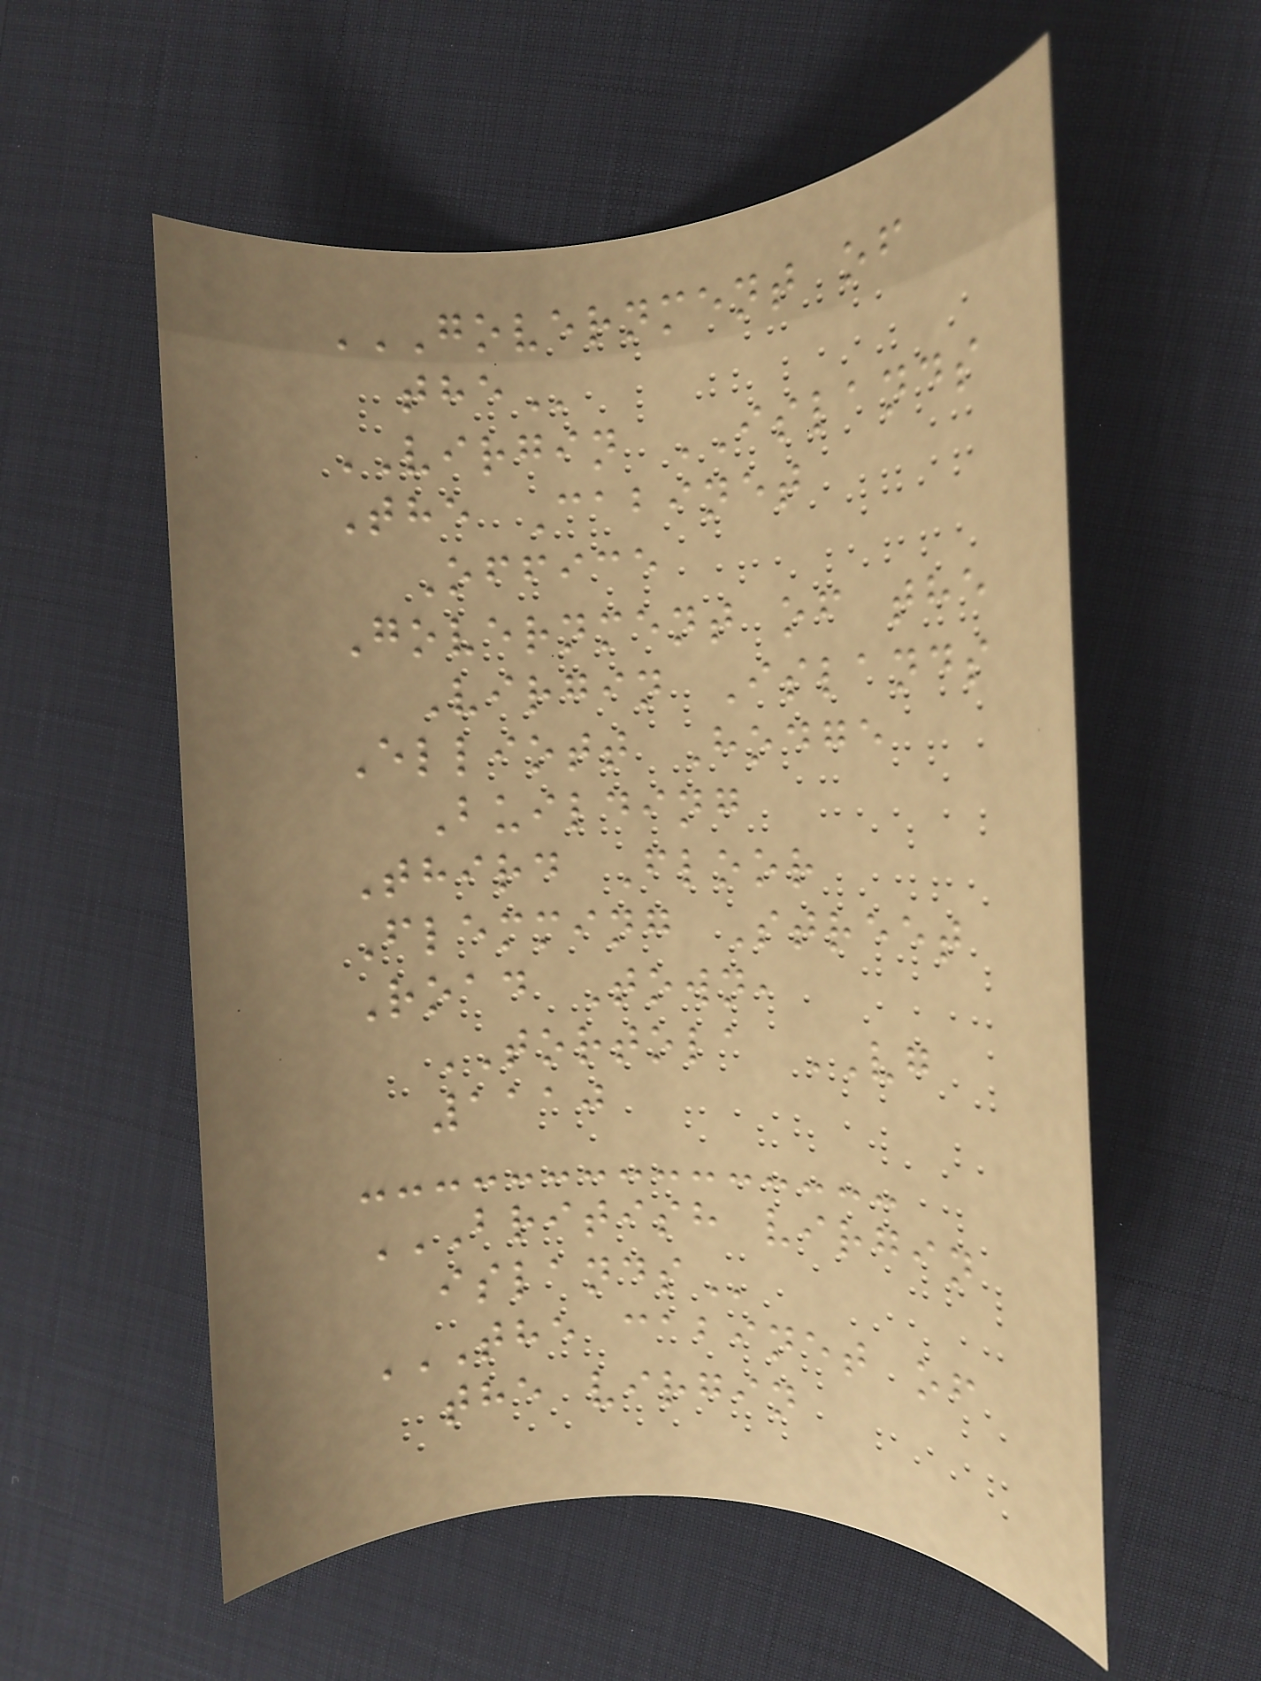GOVERNMENT OF
THE
VIRGIN ISLANDS
The Cabinet
Office
Government of the
Virgin Islands
Elliott Hodge
Building
Third Floor
Flemming Street
Road Town,
TORTOLA VG
1110
BRITISH VIRGIN
ISLANDS
THE CABINET OF
THE VIRGIN
